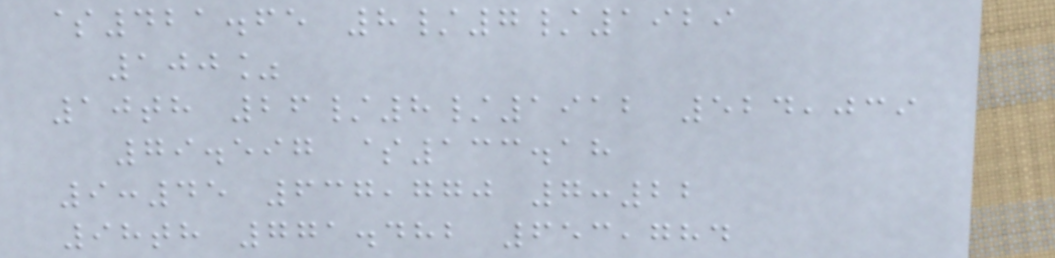$421.65 8/7/1929
100%
10th 26/8/1912 524,039
79.597 $133.18
9:45 637,770 7:22
98th 771.482 653,784
